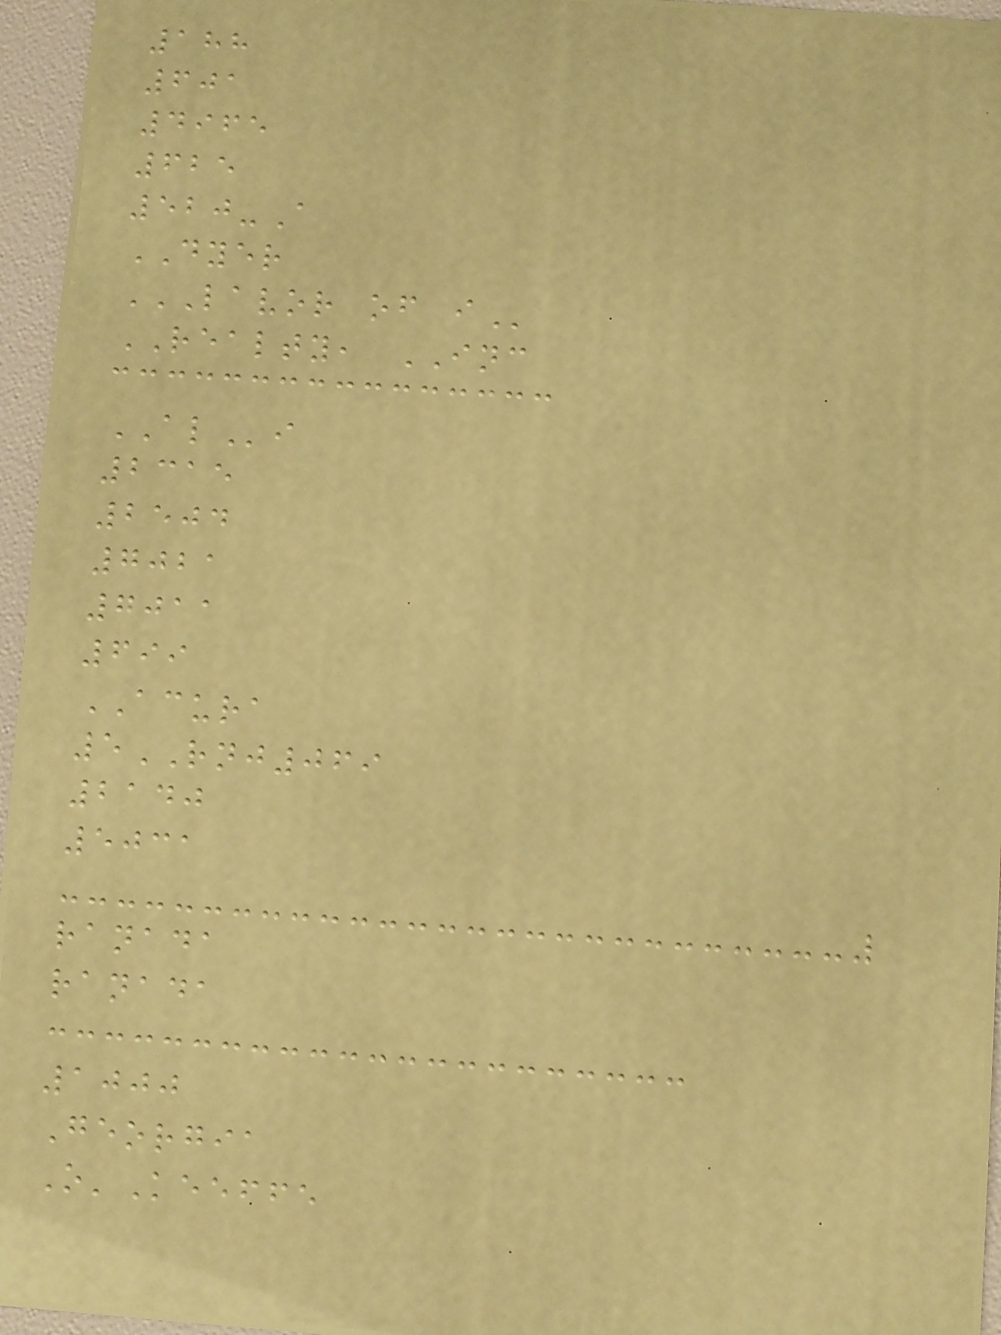188
601
4965
625
520-A
DYER
LAVOR OF I
REALTY, INC
ALi
2315
2504
7021
7011
699
ACURA
5RNJ069
2140
5031
ranada
ranada
1000
Georgia
O'Keeffe
